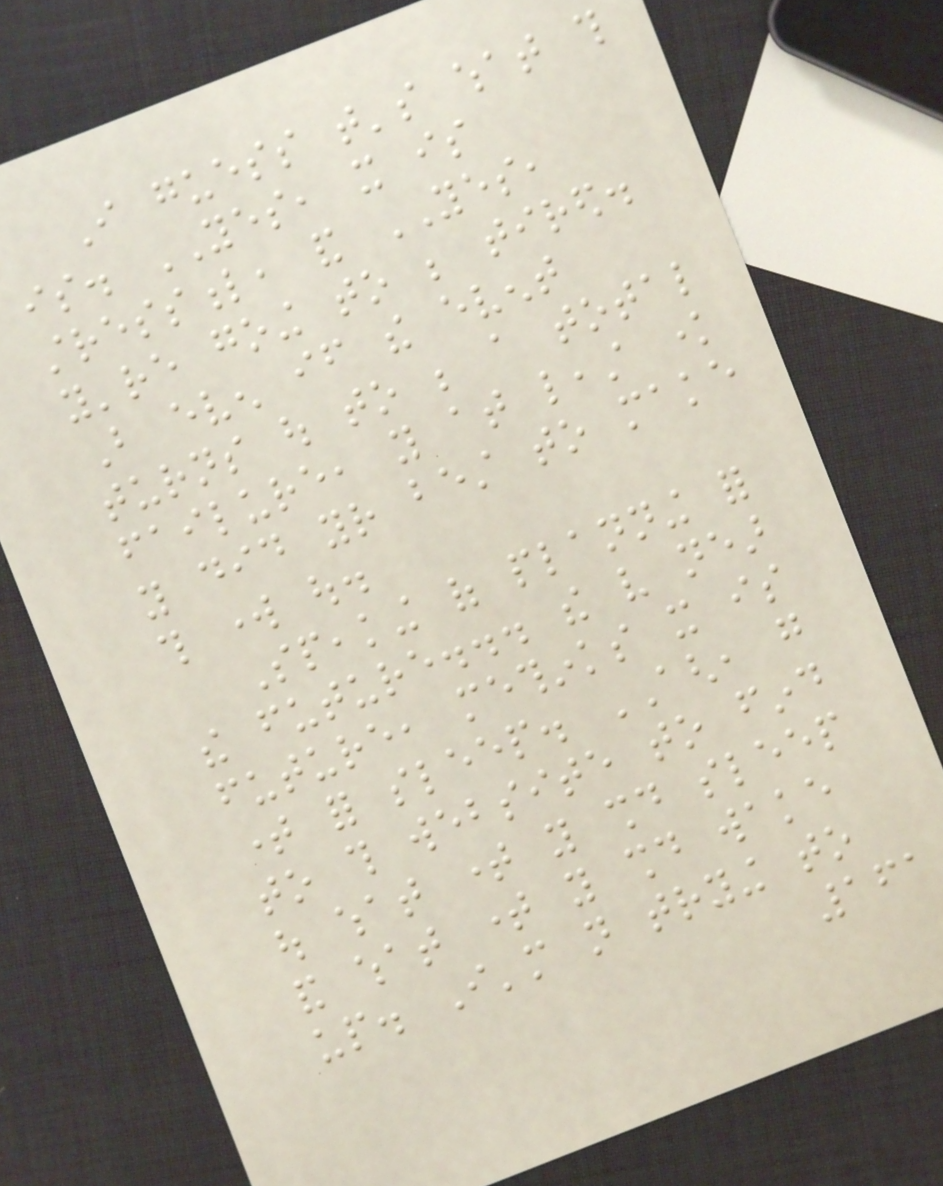I guess that's what this
is. YES, it is
stressful, and YES,
you're going to be tired.
But even if the event
turns out to be a total
failure, you at least know
you did your best to make
this work out.
Speaking of planning for
the future... the very near
future, methinks it is
time for sleep. AGH, go
to this website to find
out what time you should sleep
and what time you should wake
up. I'm not trying to
161
